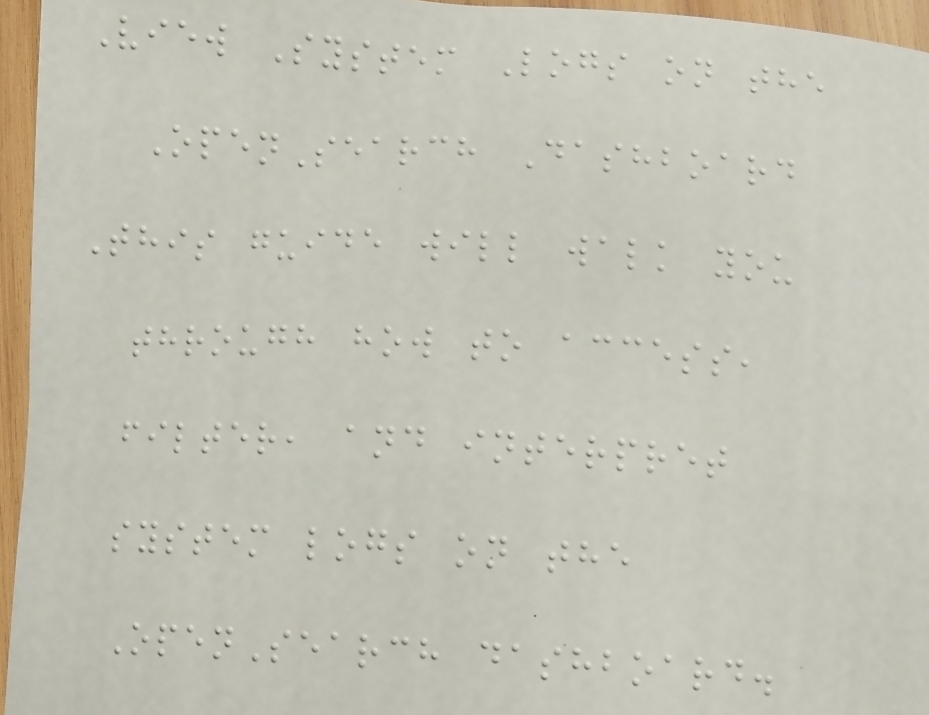View System Logs on the
OpenSearch Dashboard
This guide will walk you
through how to access,
filter, and interpret
system logs on the
OpenSearch dashboard.
